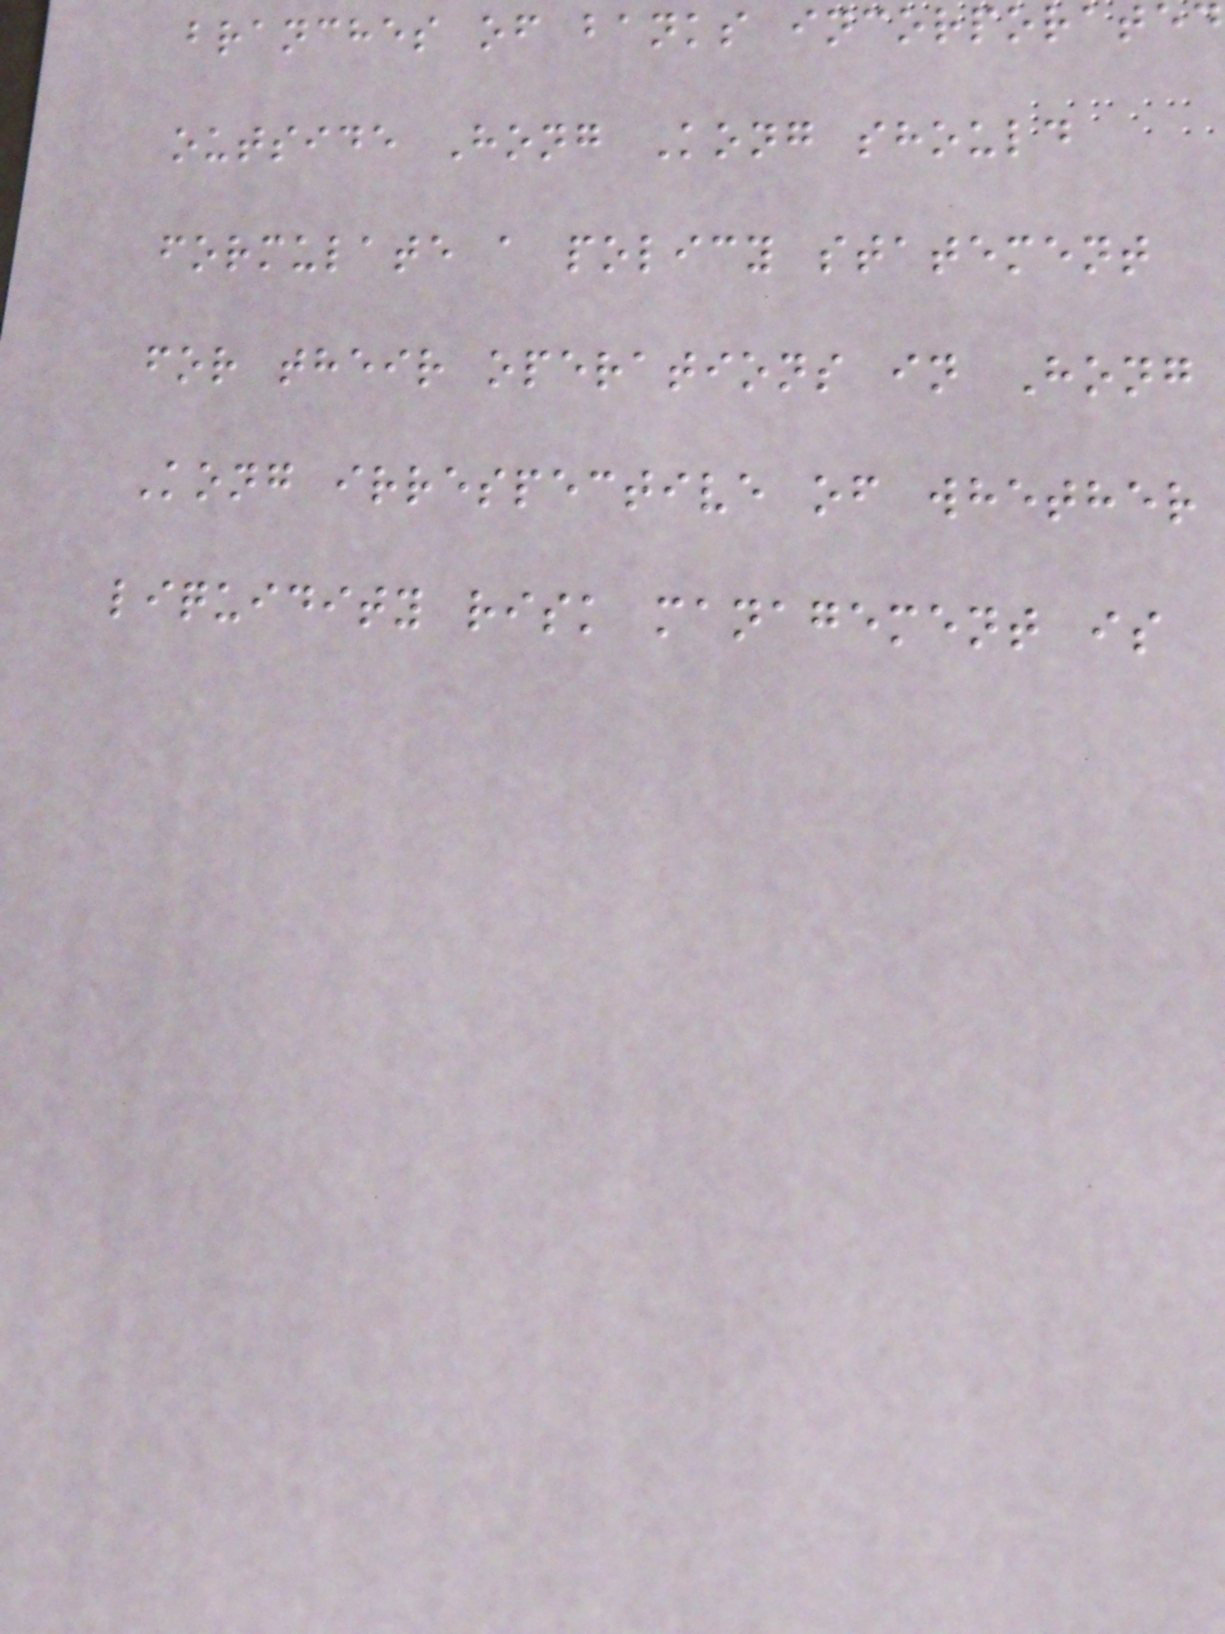branches of banks incorporated
outside Hong Kong should
formulate a policy statement
for their operations in Hong
Kong irrespective of whether
liquidity risk management is
